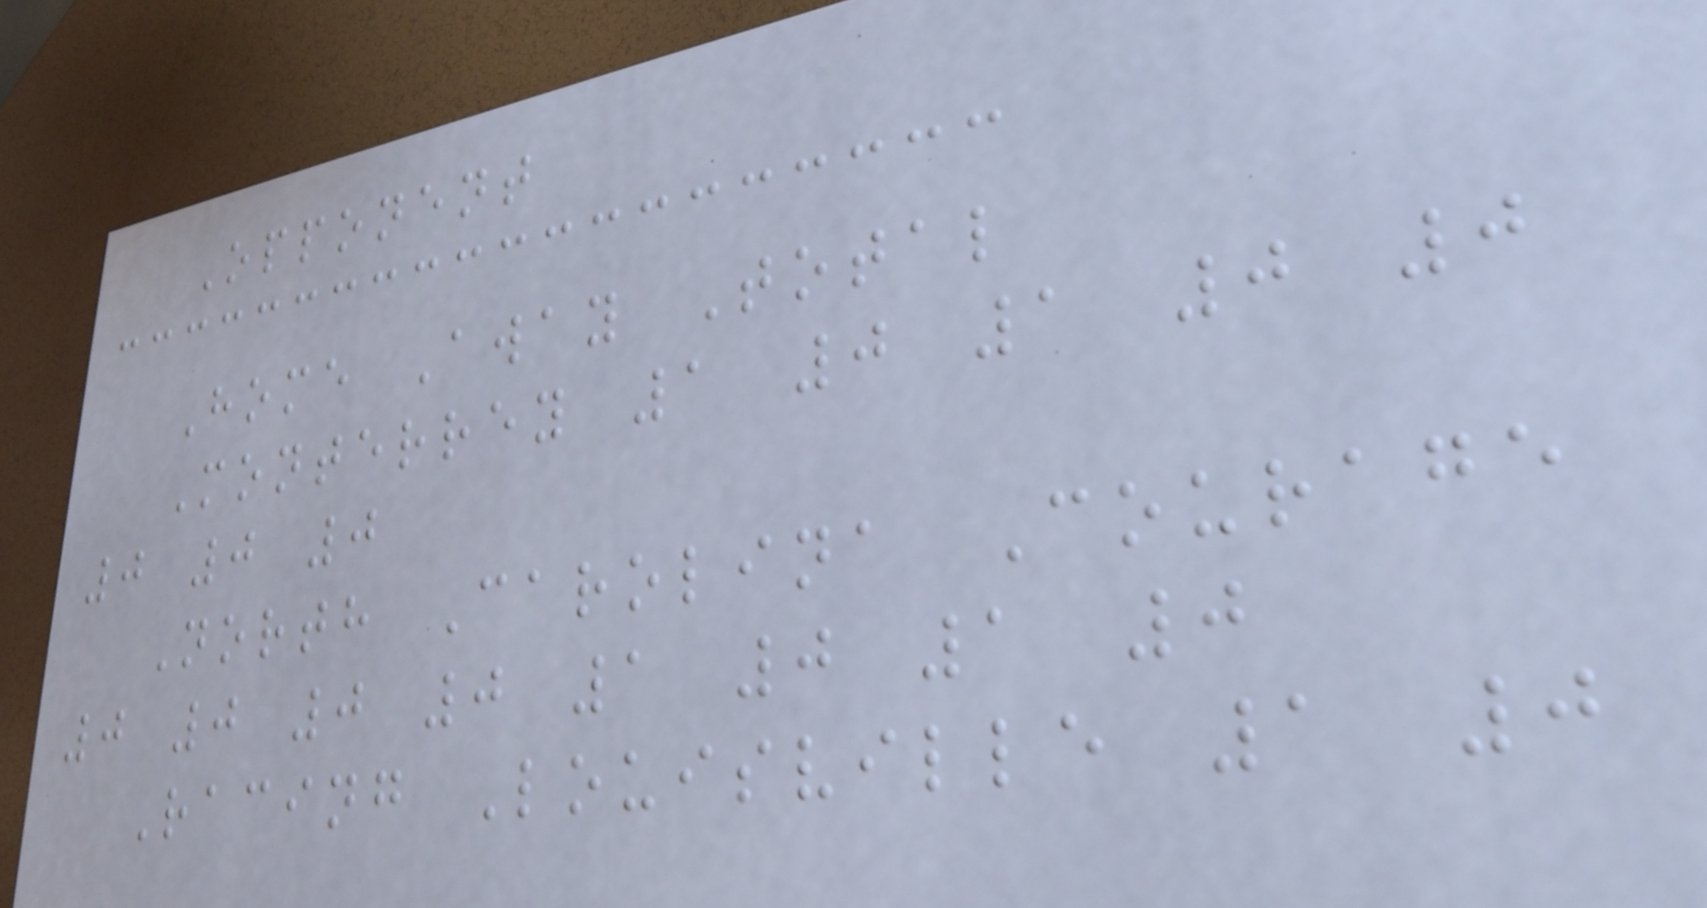Opponent
Home Away Total
Monterrey 1 0 1 0 0
0 0 0
North Carolina Courage
0 0 0 0 1 0 1 0
Racing Louisville 1 0
